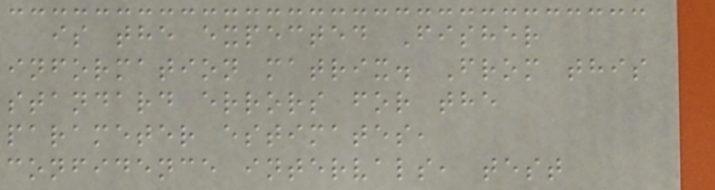is the expected Fisher
information matrix. From this
standard errors for the
parameter estimates,
confidence intervals, test
